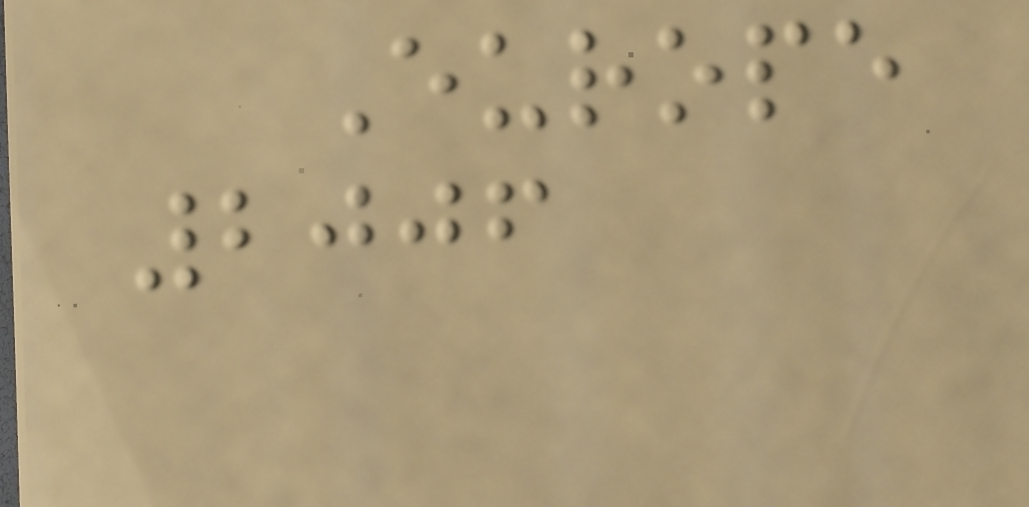Europe
2006
